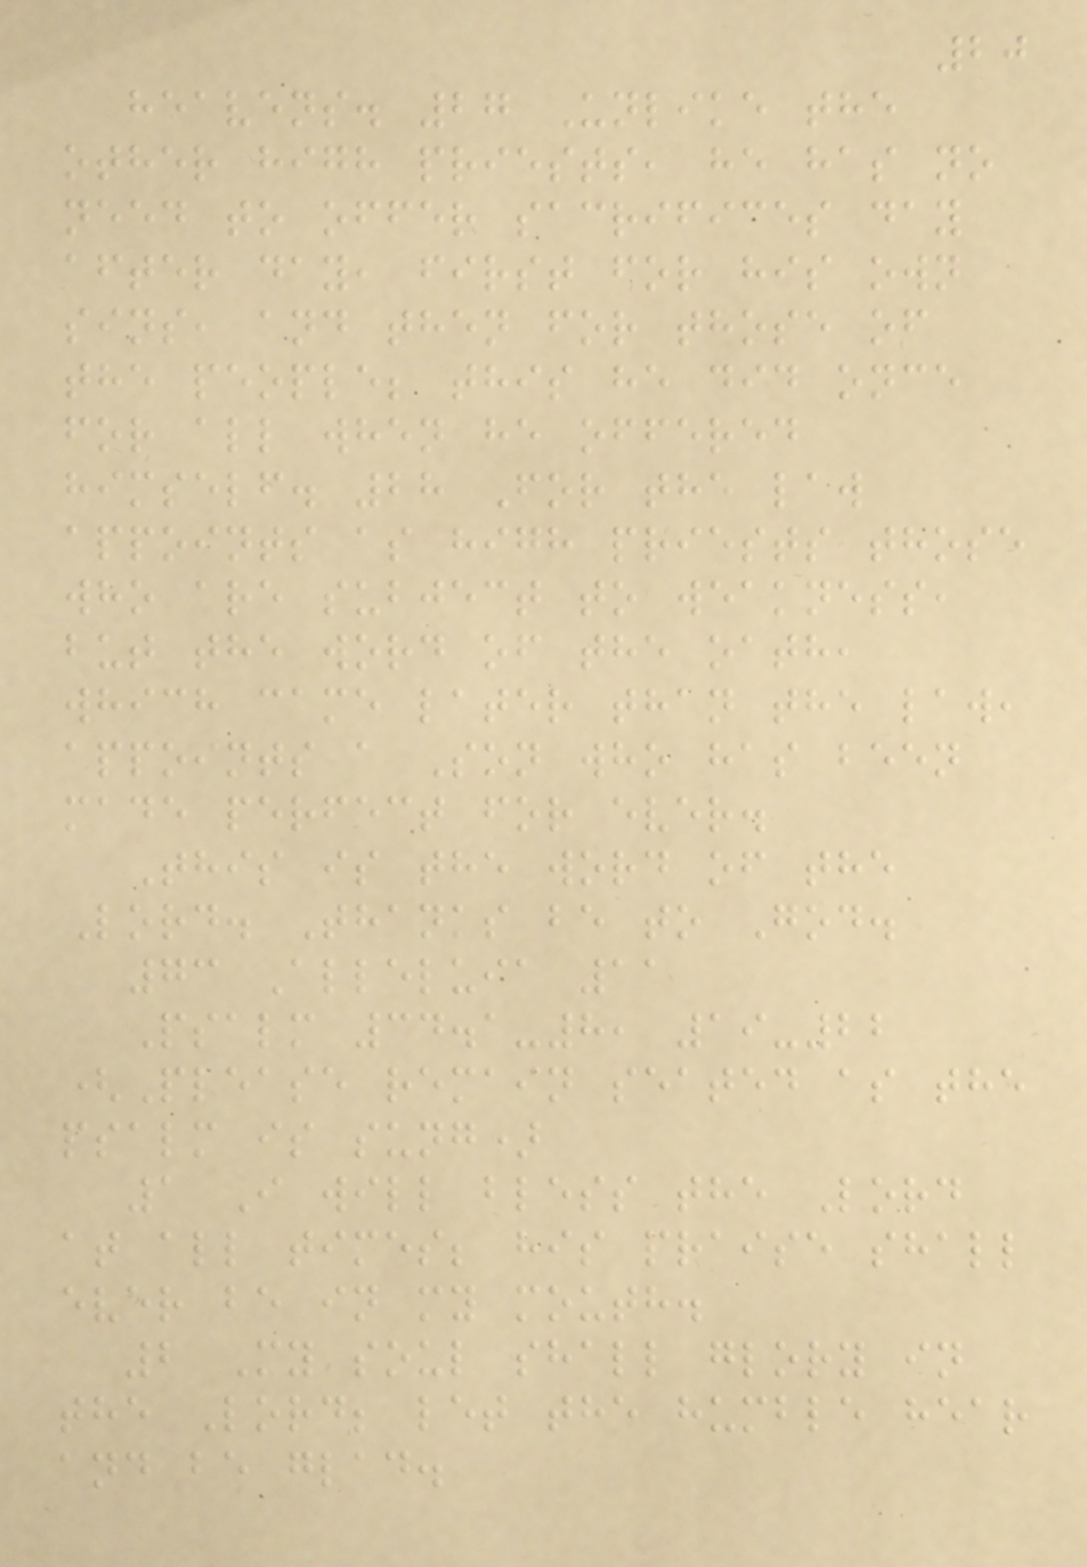20
heavens. 27 Unlike the
other high priests, he has no
need to offer sacrifices day
after day, first for his own
sins, and then for those of
the people; this he did once
for all when he offered
himself. 28 For the law
appoints as high priests those
who are subject to weakness,
but the word of the oath,
which came later than the law,
appoints a Son who has been
made perfect for ever.
This is the word of the
Lord. Thanks be to God.
73 Alleluia 11
Psalm 34.1-8, 19-22
(Please remain seated as the
psalm is sung)
1 I will bless the Lord
at all times; his praise shall
ever be in my mouth.
2 My soul shall glory in
the Lord; let the humble hear
and be glad.
